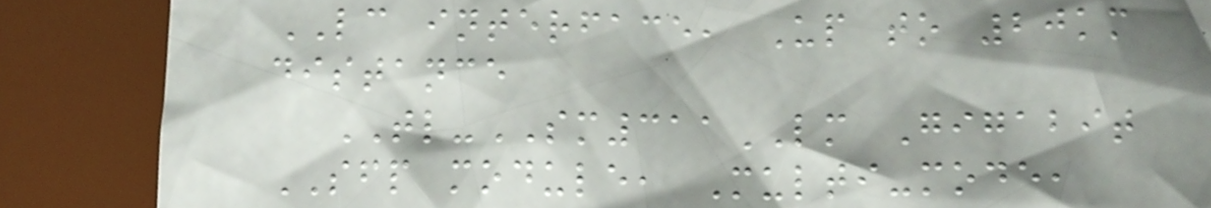LC interface, Up to 20km
distance
TL-SM311LM Gigabit
SFP module, Multi-mode,
